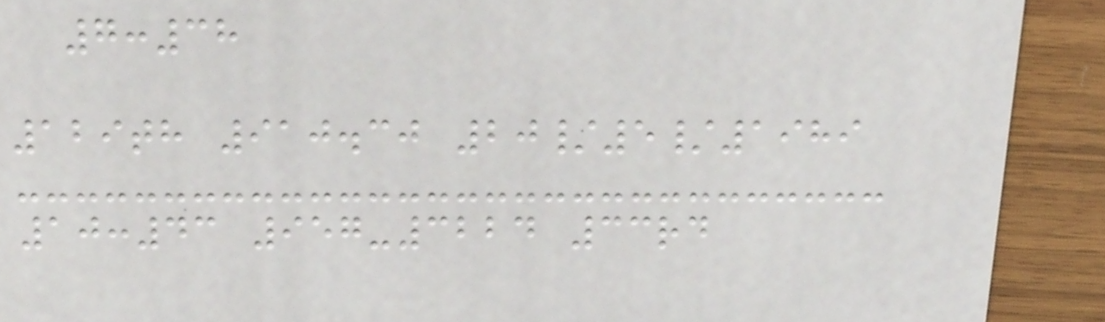7:38
129th 910.30 20/5/1989
10:43 957-3224 33rd
